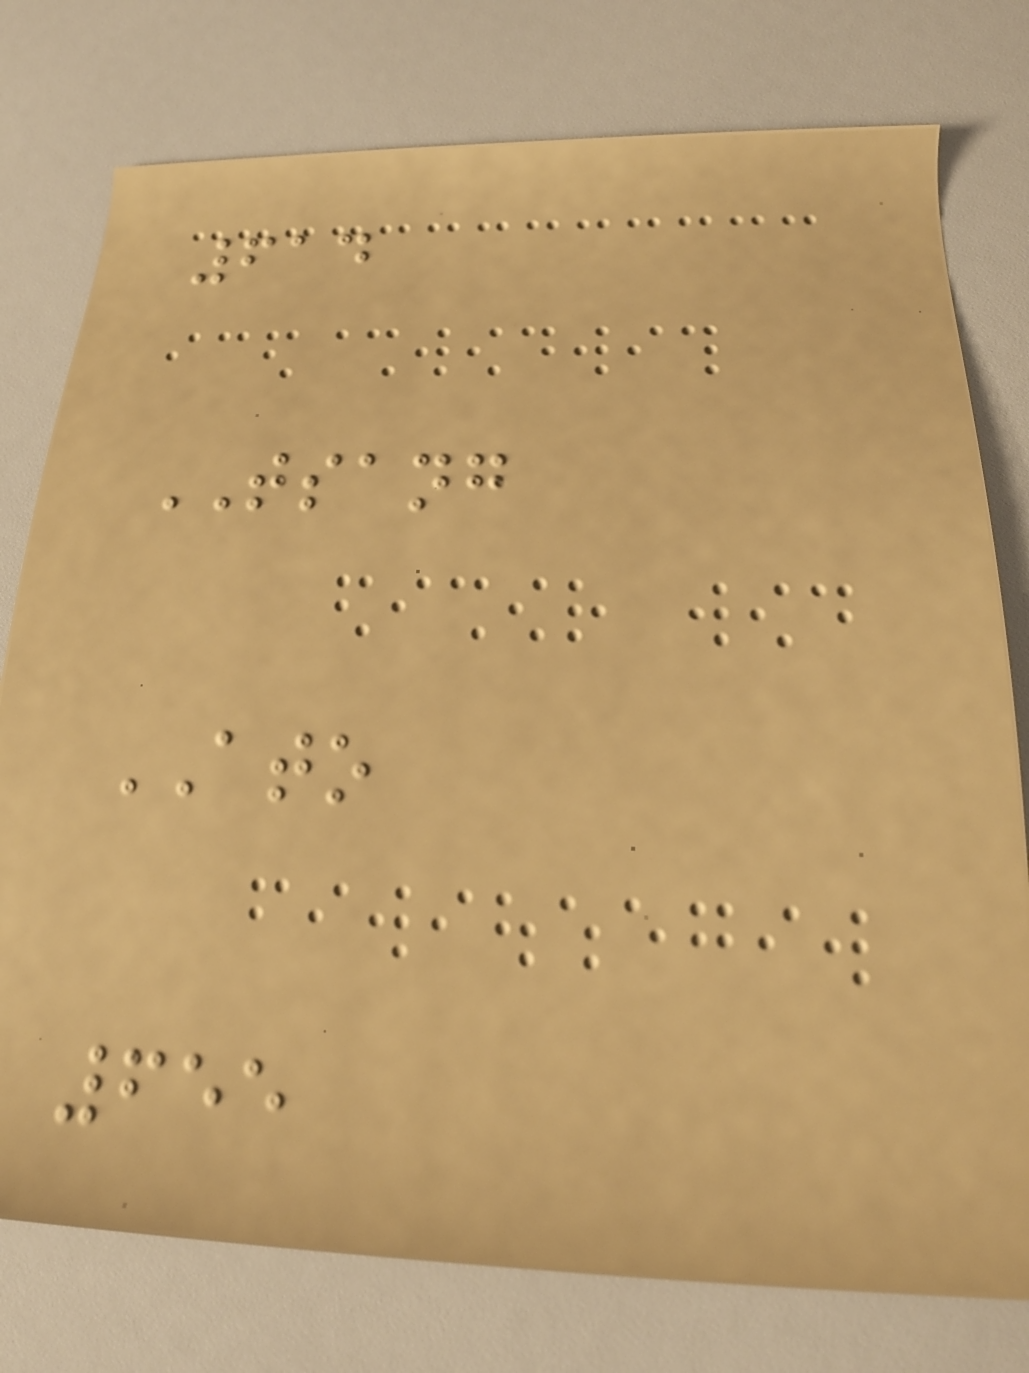614
TSANG
ATO
655
